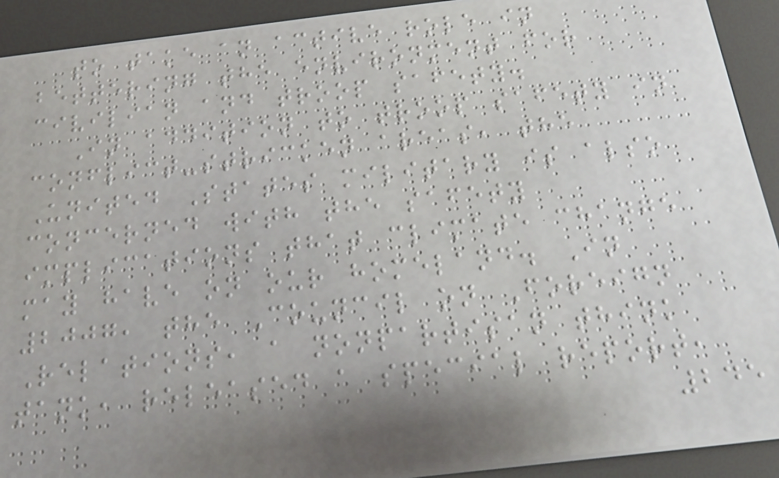to take an active role in
bettering the environment for
civilian and troop safety.
In addition to troop safety in
conflict-stricken areas, the
United States military is also
concerned with the safety
implications that climate change
may have on our homeland. In
2007, the Council on Foreign
Relations, a nonpartisan think
tank, released a special report,
245
